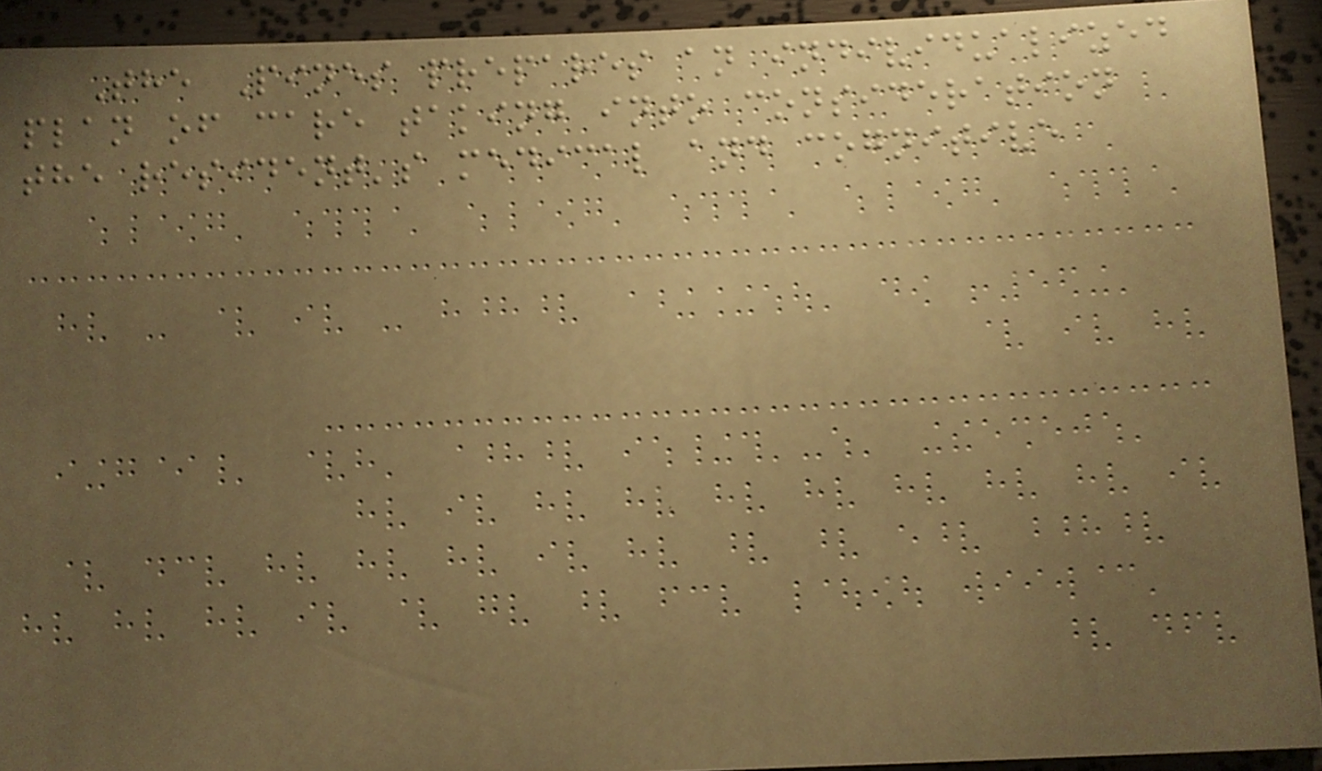The Pines prepares an individualized
plan of care taking into consideration
the resident's medical and cognitive
